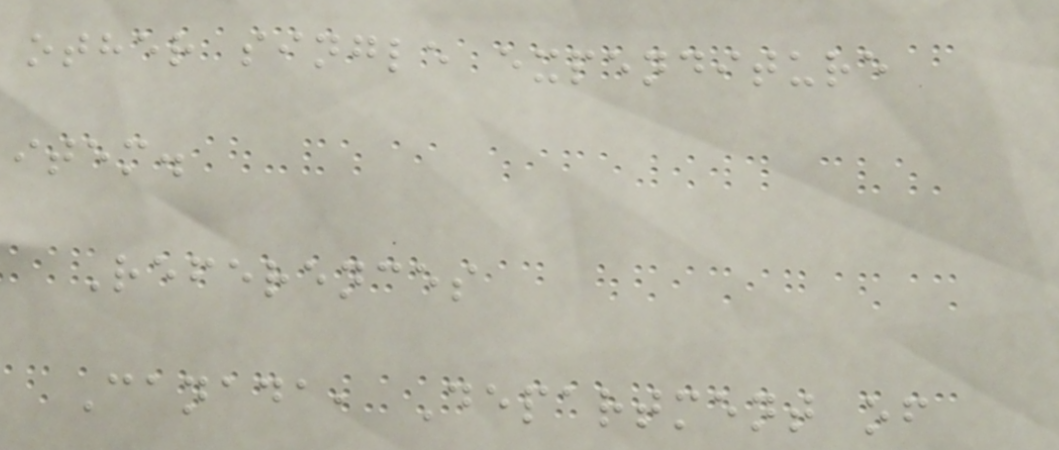other single expenditure
item.
References
Canada, Department of
